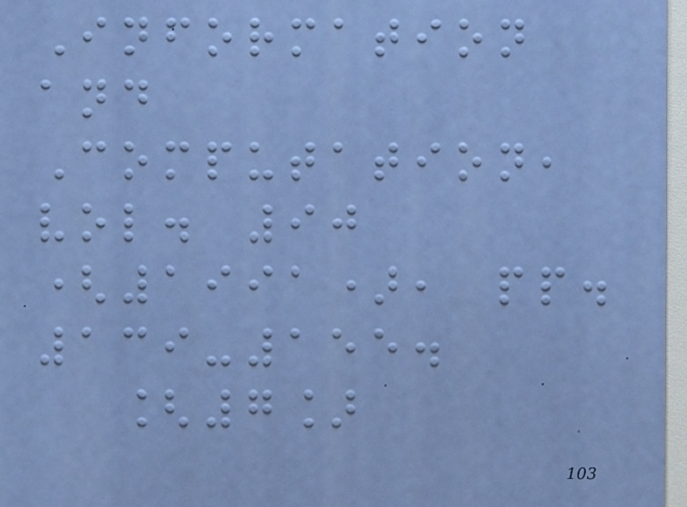Information
and
Computation,
vol. 90
(1991), pp.
139-155.
[7]
